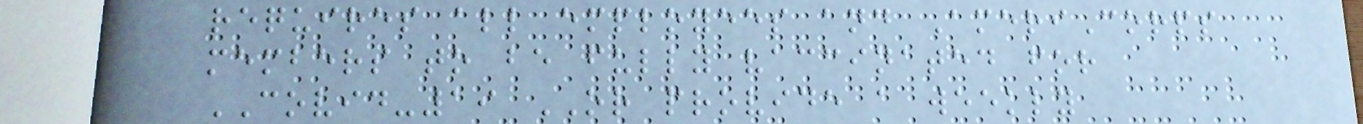requires all employees and AmeriCorps
members to be fully vaccinated for
COVID-19 OR provide a weekly
